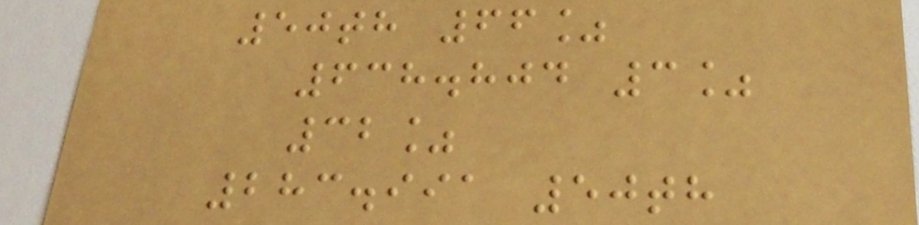50th 66%
638.804 3%
32%
283.991 50th
